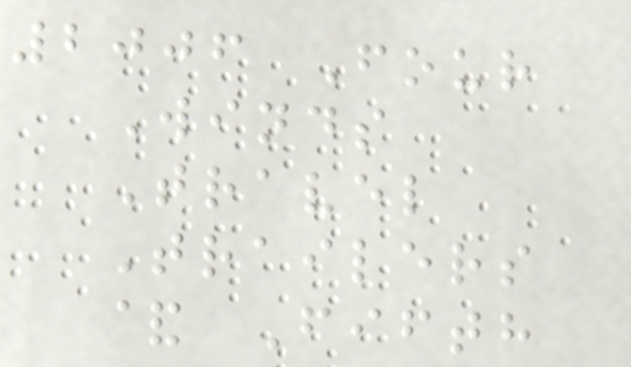2006 Four
Winds
Travel
Trailers
& Fifth
